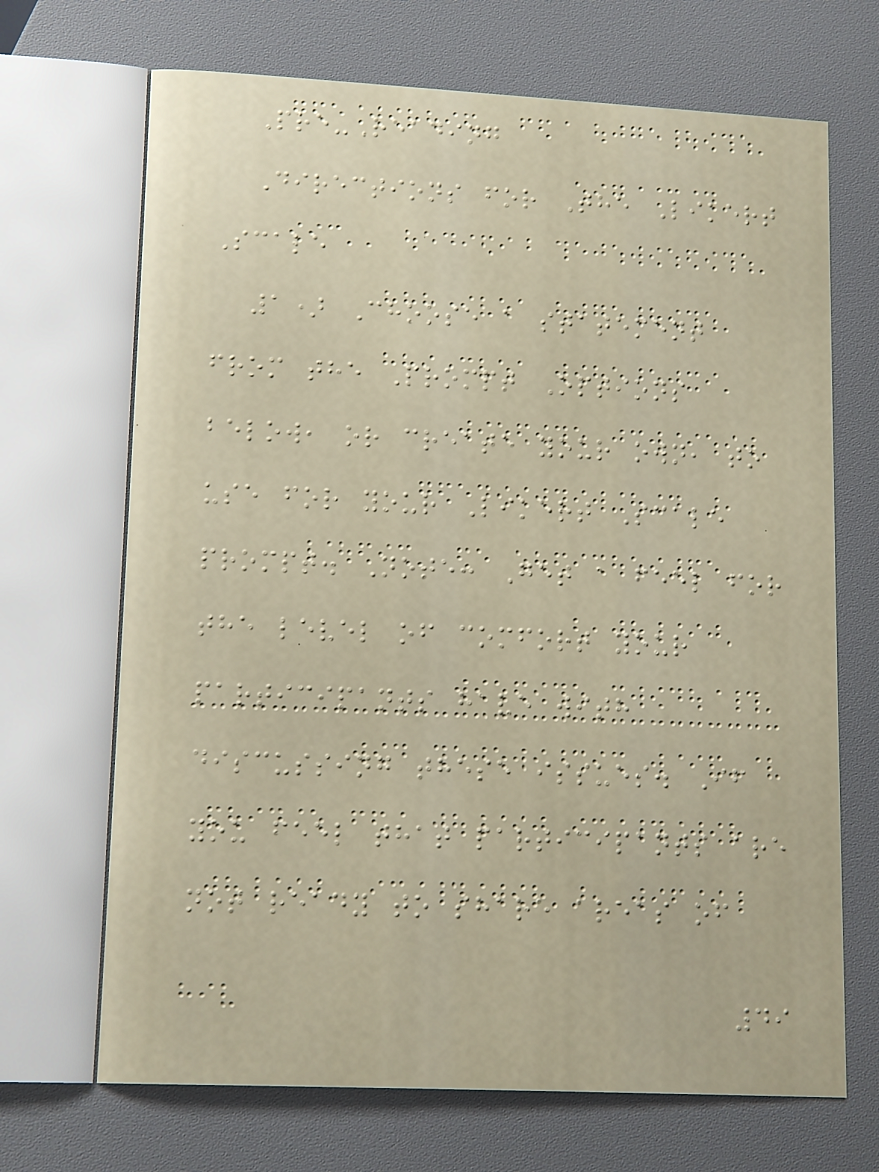Pre-Reading
Directions for The Likert
Scale
1) Choose a statement
from the Prompt Options
below, or create your own, to
use for your Likert Scale
prompt. Note: Get a feel for
the level of comfort your
participants have with
discussing these issues. If
you feel that participants are
not ready to share areas of
49
